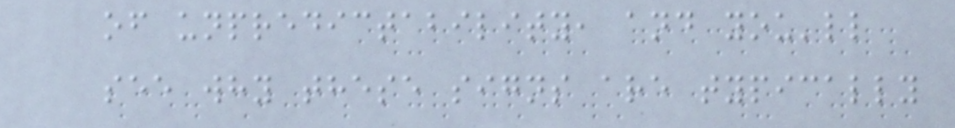of unpredictability, and you'll
see why these signs are typically
